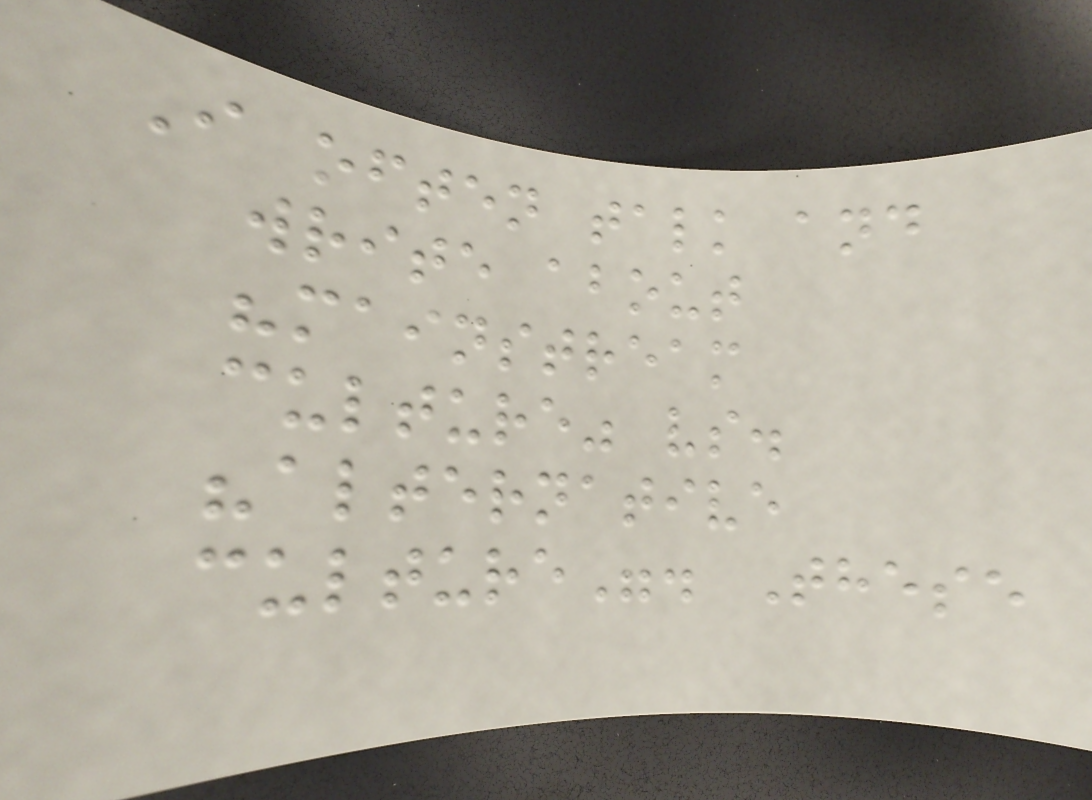I often talk and
write about
"mainstream
culture" vs.
"alternative
culture". These
